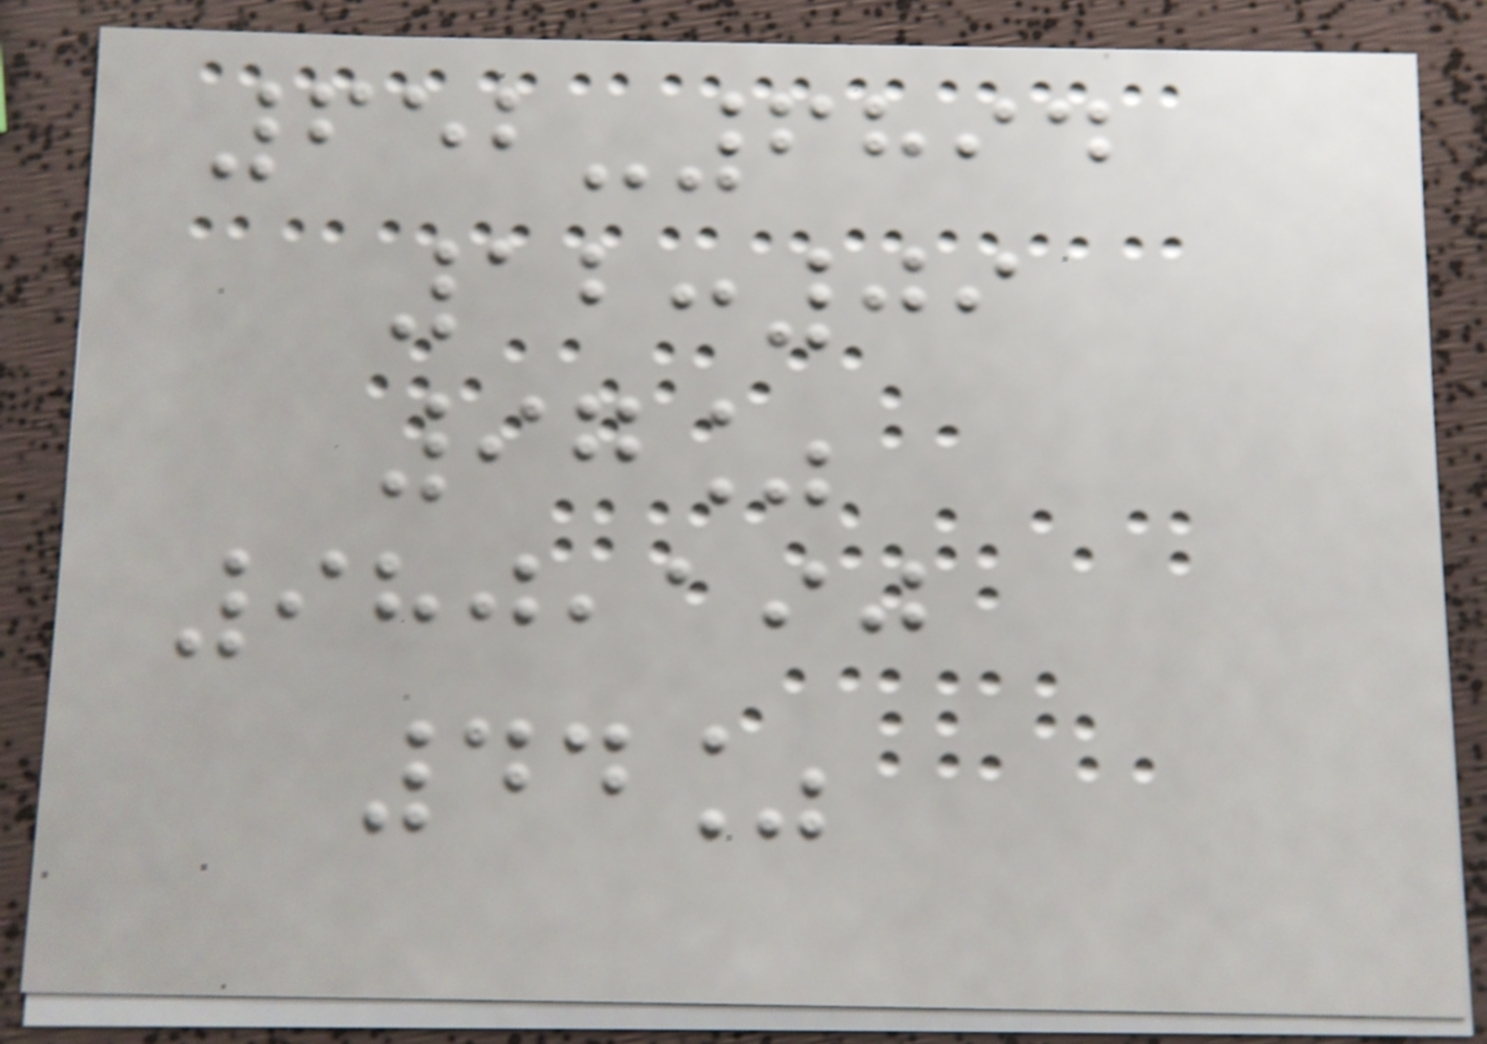652-6894
12:09
97%
980,190
44%
